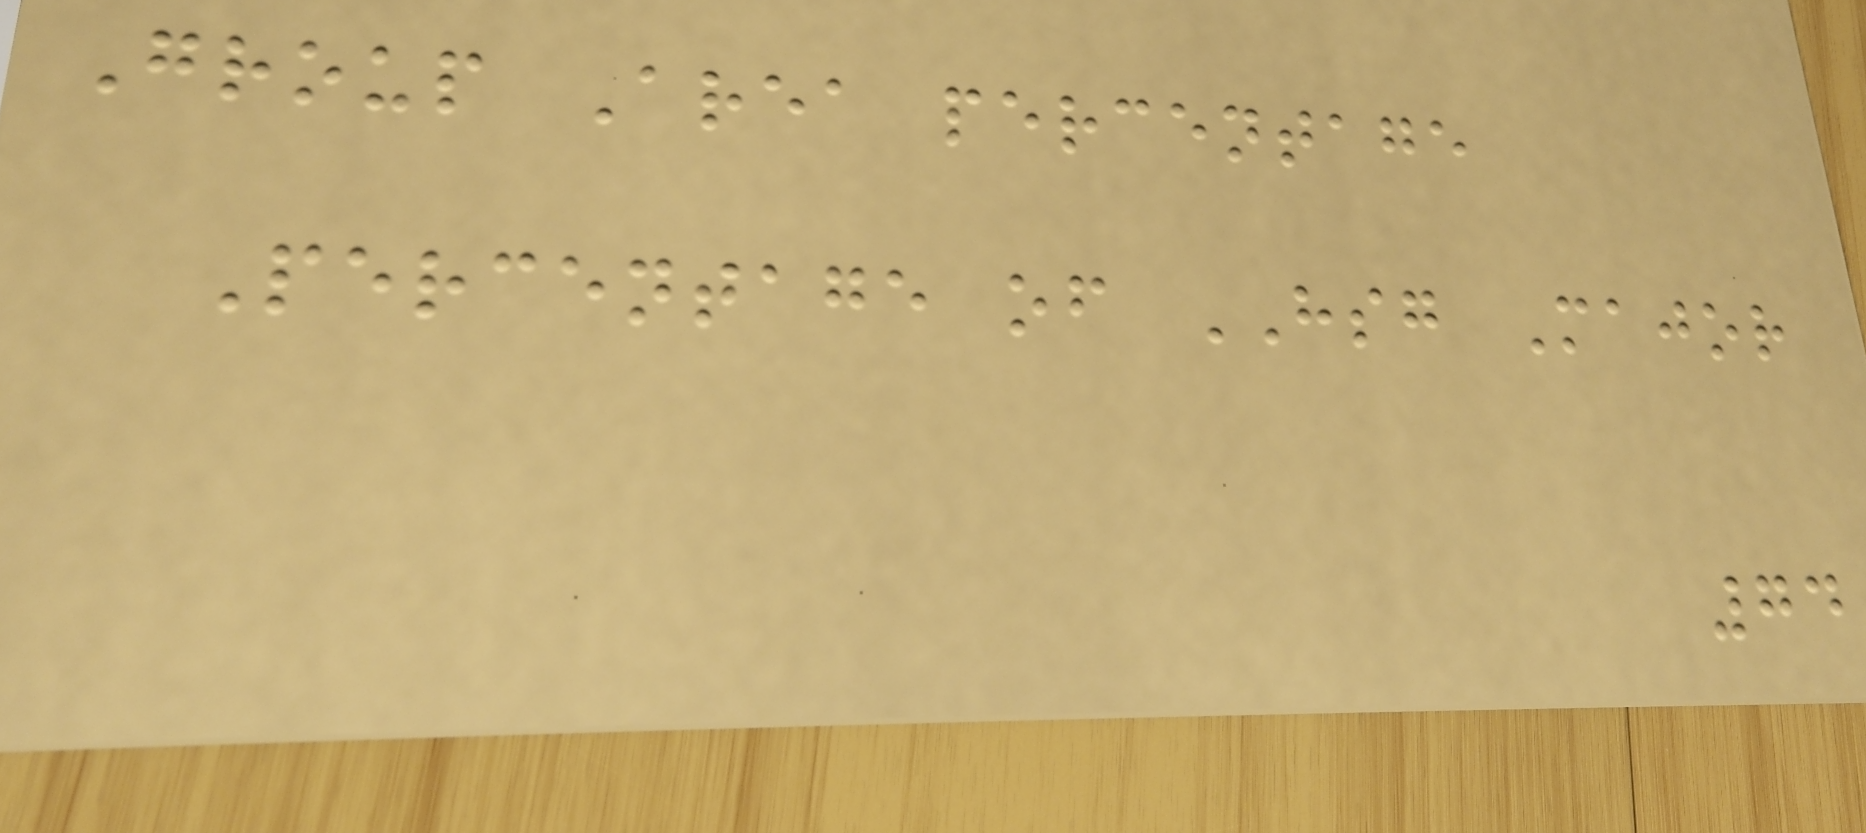Group Area percentage
Percentage of HSG Major
74
